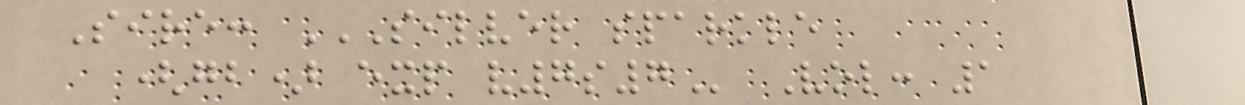Sire: SILVER SPARKLE
(GB) EXP V7S7 Vol: 1
